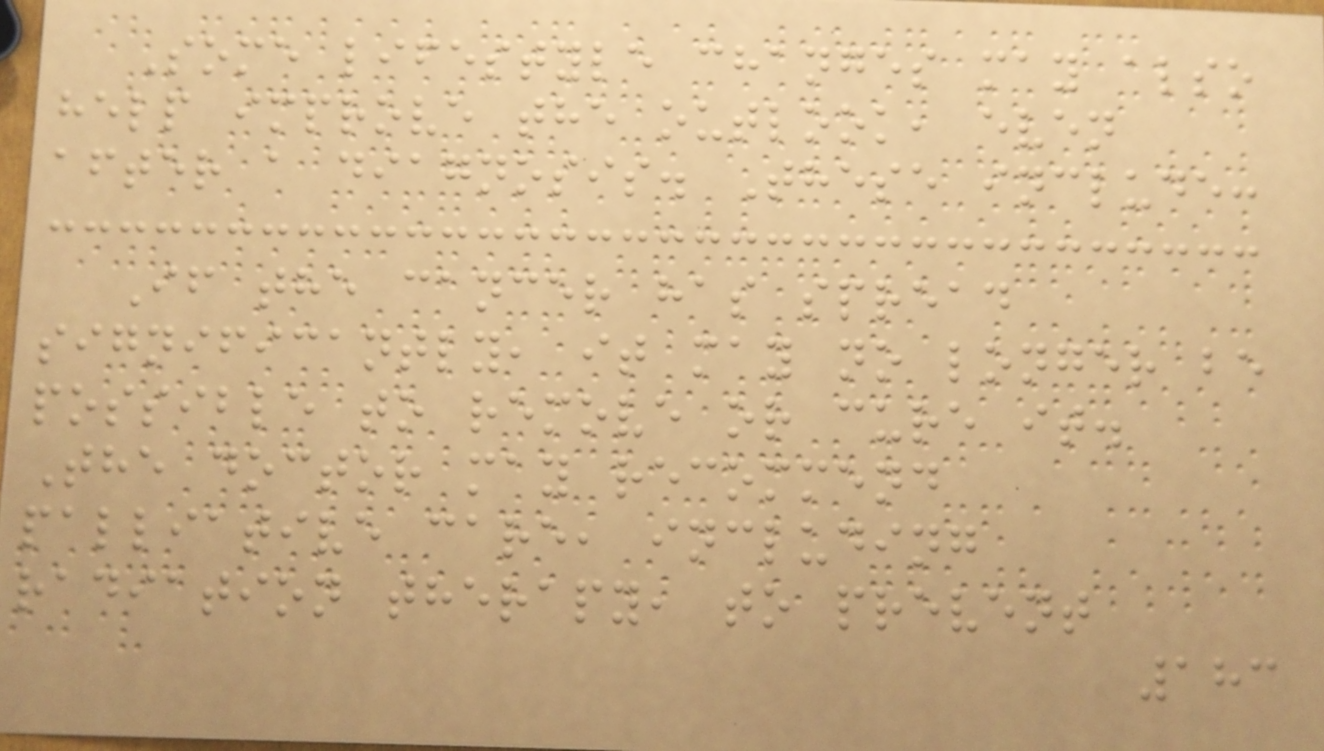Some lifestyle changes may also
help improve the outlook, even
after a diagnosis. These include:
If the cancer has spread
significantly, it may no longer be
possible to remove or cure it.
The doctor may recommend
palliative care, including
radiation therapy, to prevent
183
